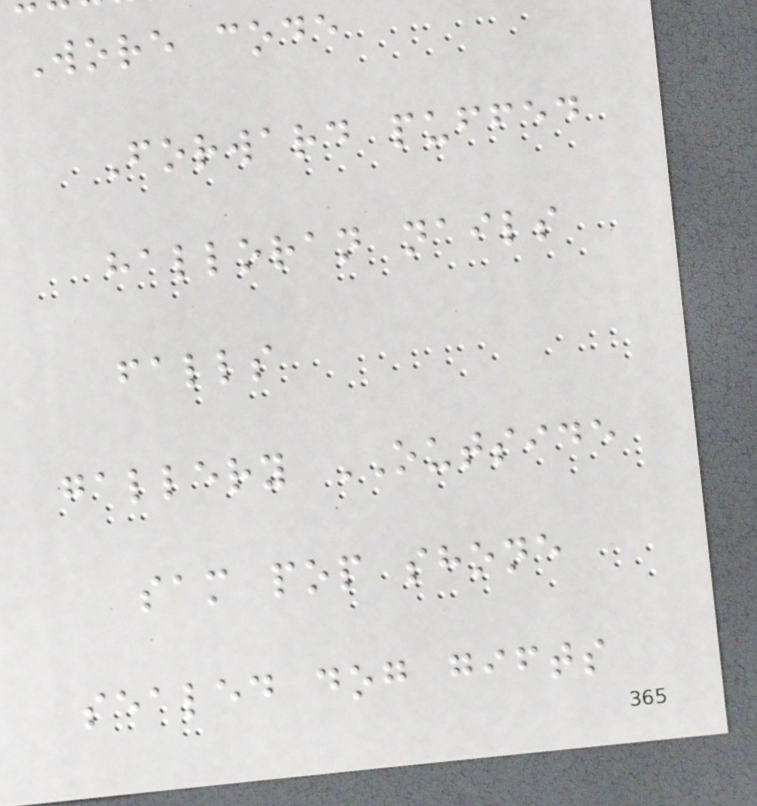Wore code
Forward puffed
halloran nails
falls
gallery OUTSIDE
sam pop shone
sealed dog gifts
